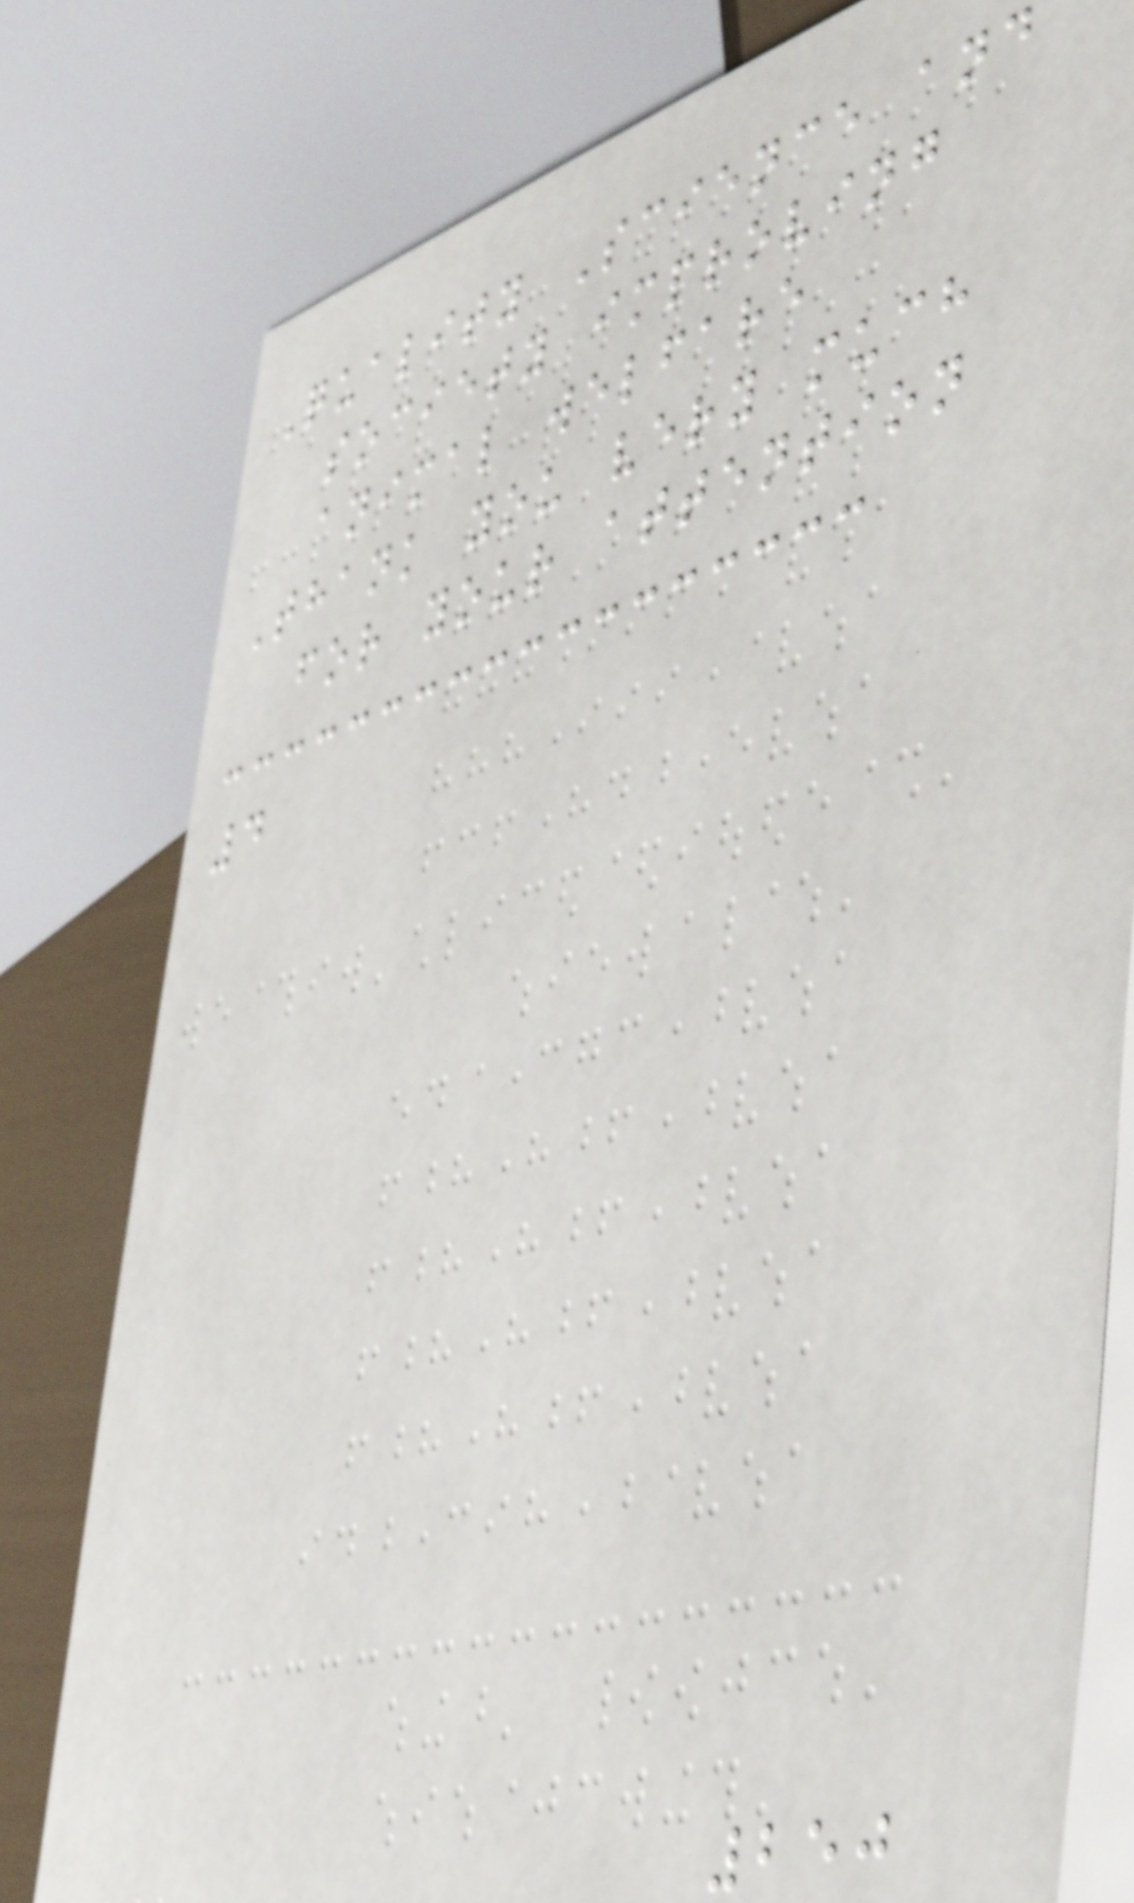Quality Science and
society improving
animal welfare
Thank you very much
for your attention
4
250
